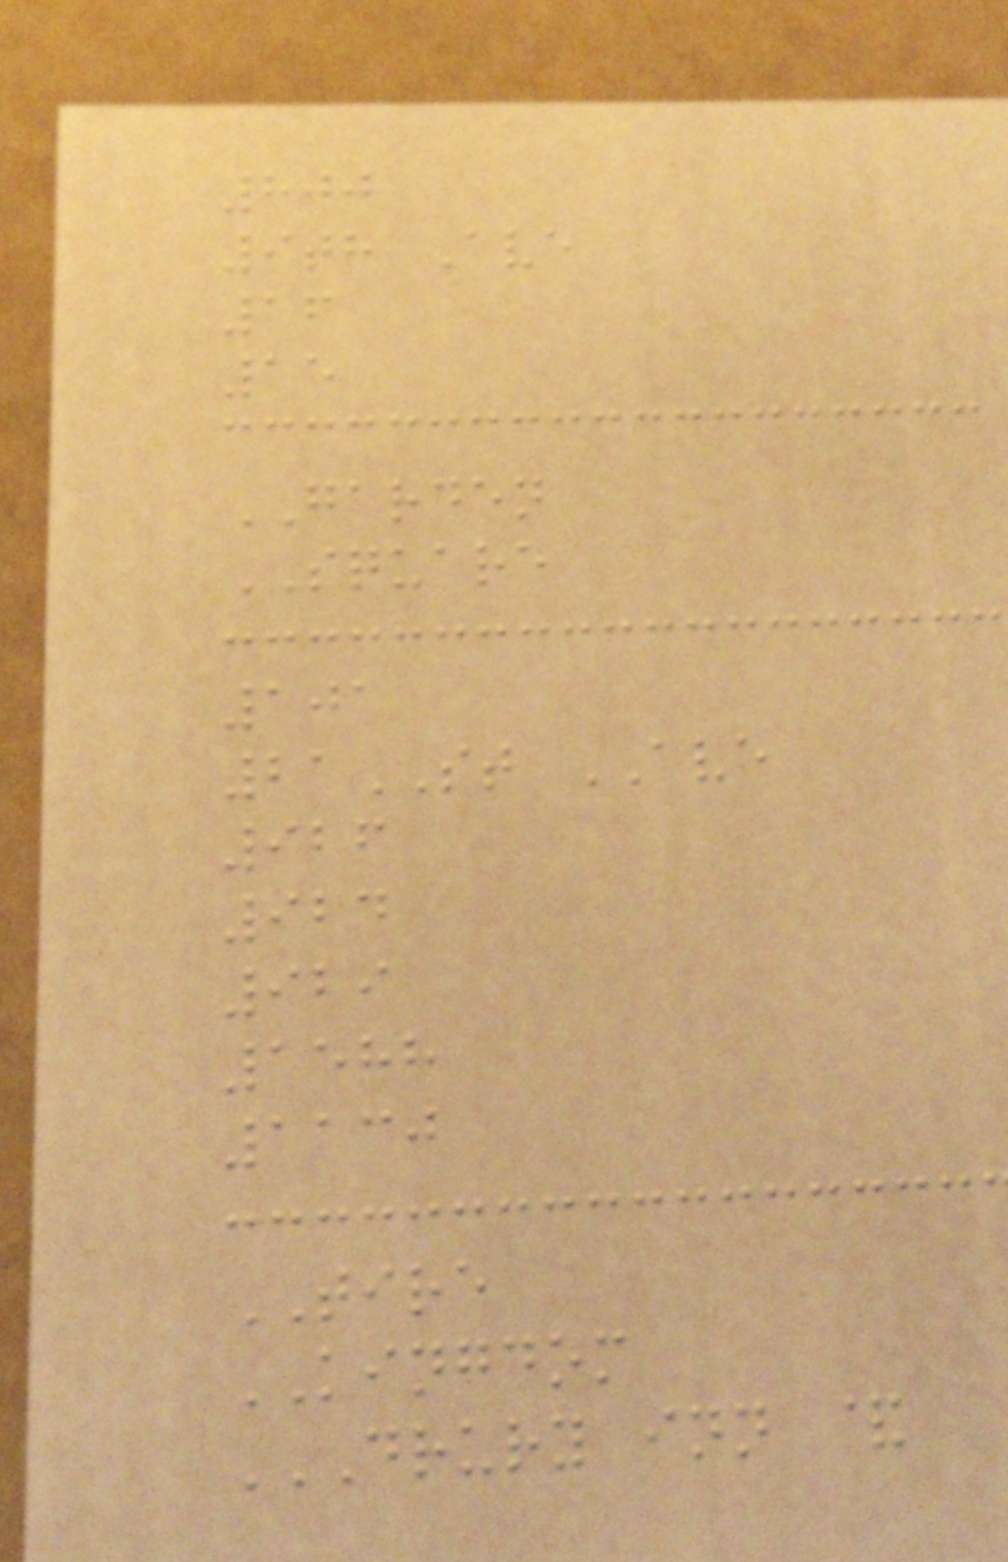800
9th Ave
16
15
GARDEN
SQUARE
101
21ST AVE
926
924
929
1588
1130
TIRE
KINGDOM
DRURY INN &
